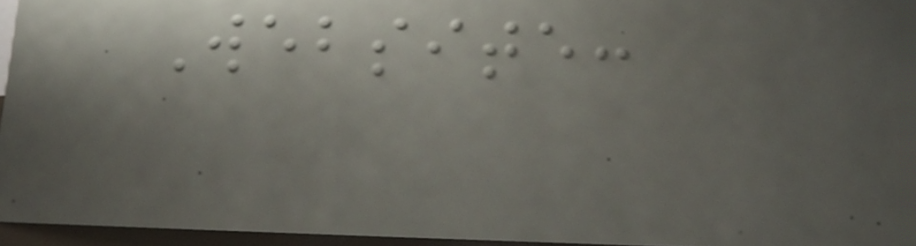Website:
